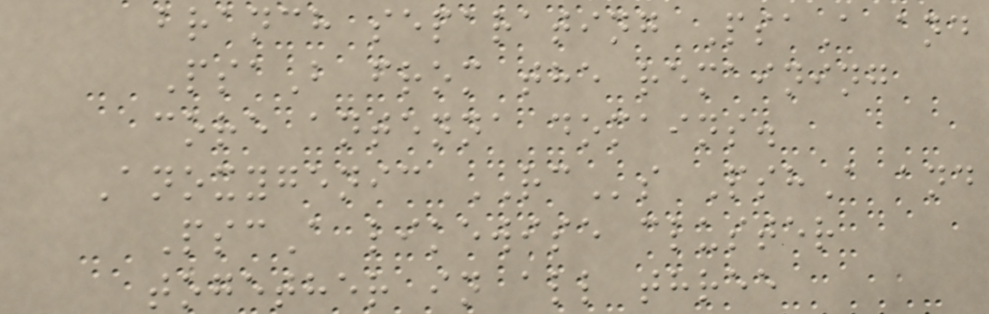branch separating PsaA and
PsaB from the remaining
core antenna domains.
Anoxygenic RCs PshA and
PscA likewise cluster
together in all three
